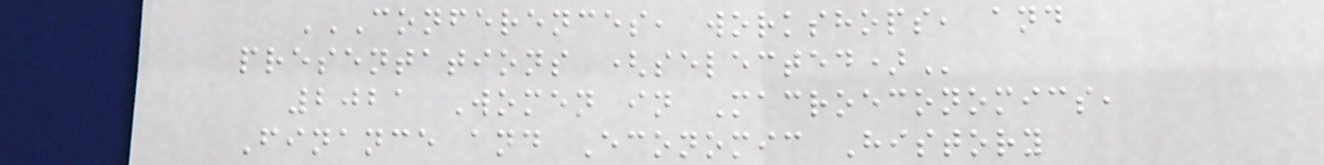CONFERENCES, WORKSHOPS, AND
PRESENTATIONS (SELECTED)
2021 Women in Macroeconomics,
Finance and Economic History
